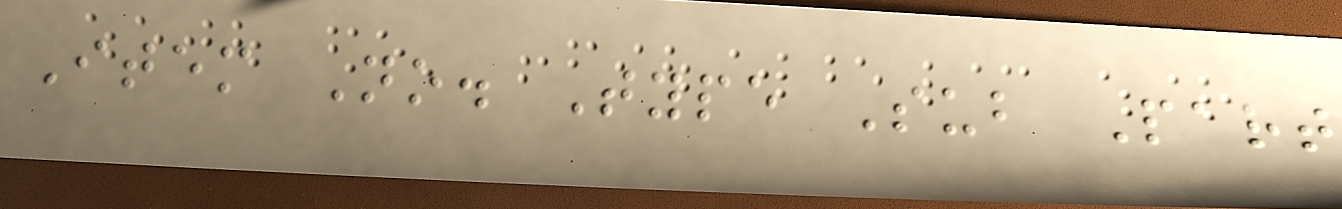Item No. Type Sub Part
